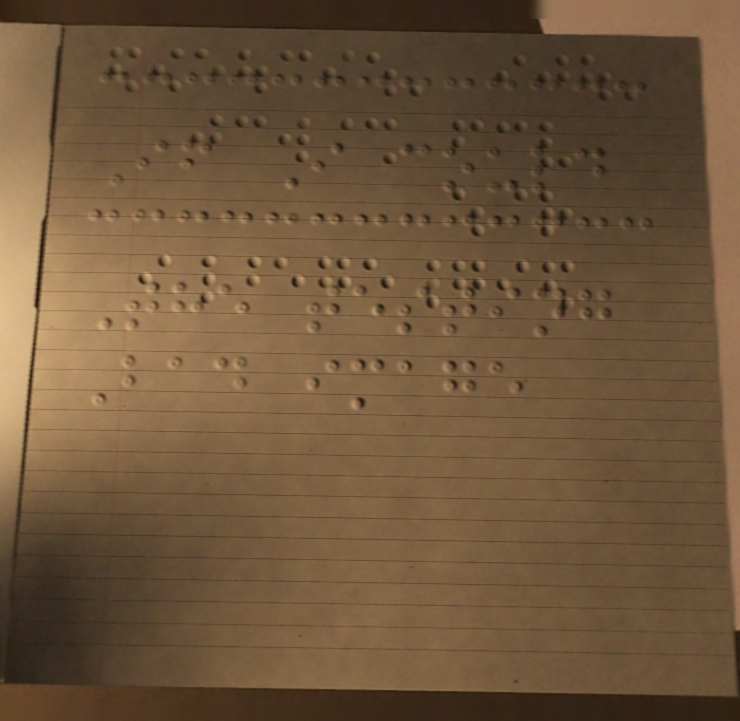If I could
The testing
Bad image
